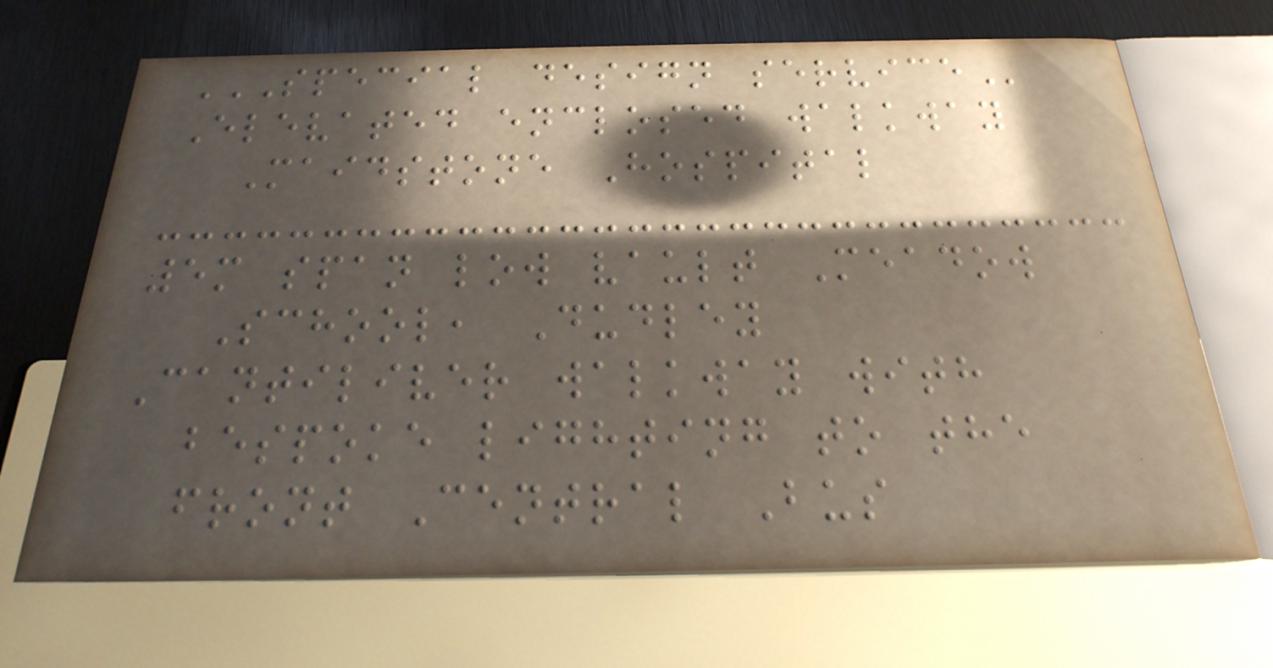SPECIAL DESIGN SERVICE
Elevated enclosed walkway
Maidstone Hospital
5m span low vault Meadow
School, Dudley
Cantiliver walkway with
bespoke lighting to the
front Central Bus
